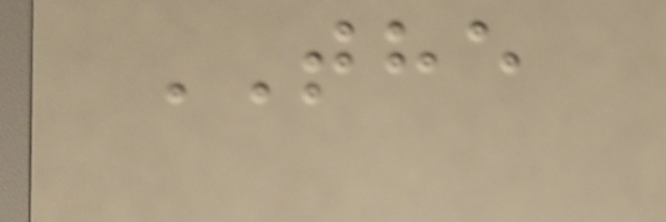THE
